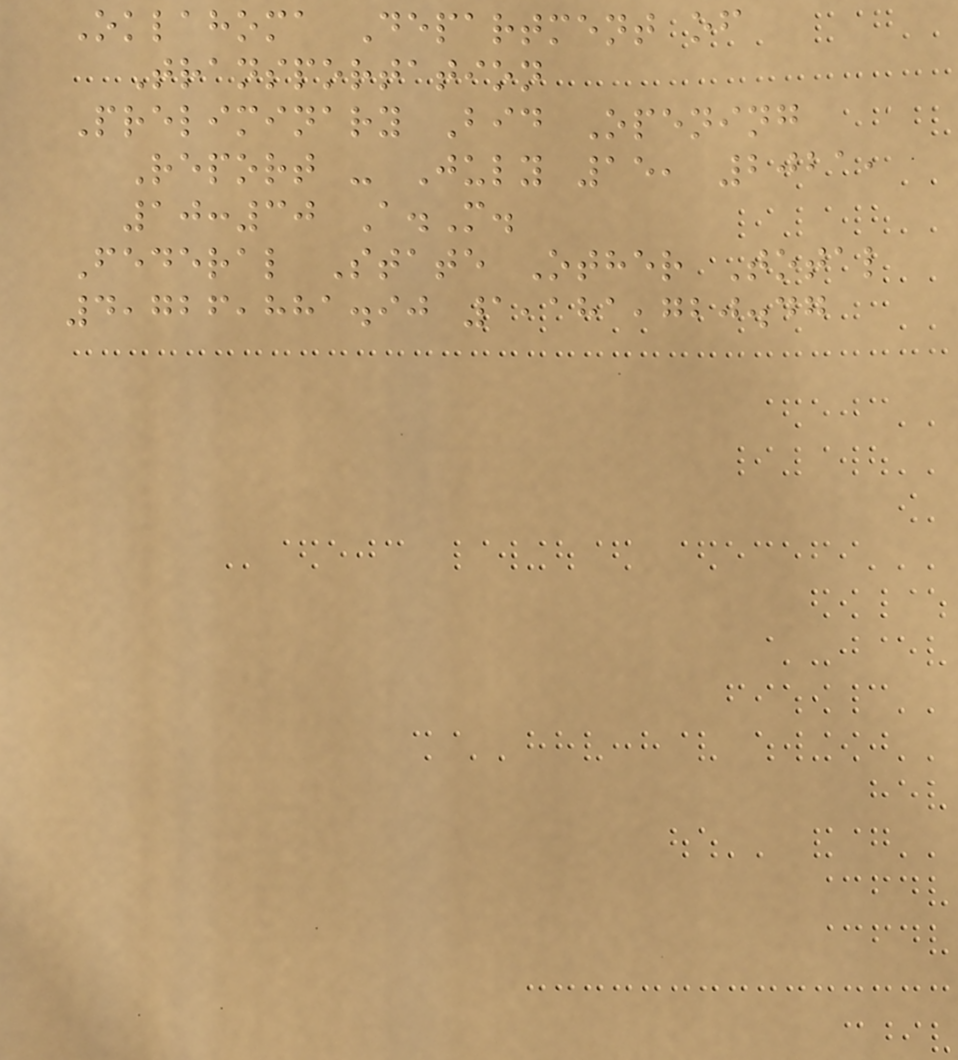Oklahoma Department of
Transportation
Preliminary Bid Opening
Report - July 15, 2021,
10:30 A.M.
Federal State Other Total
4,726,881.90 1,181,720.47
